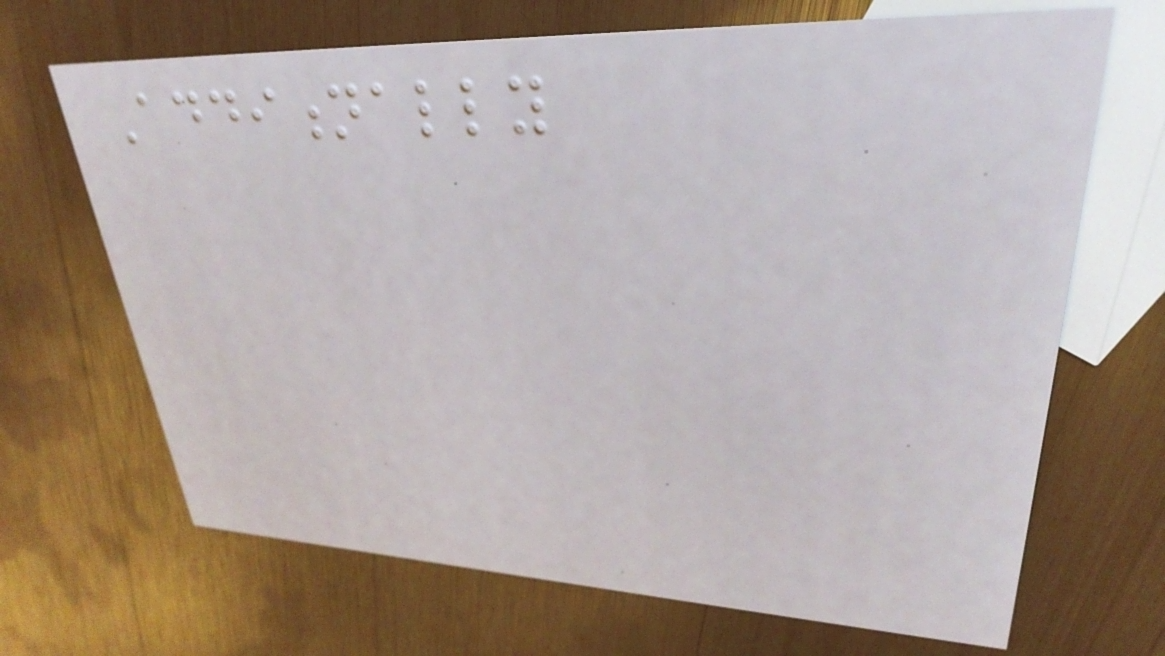Additionally
